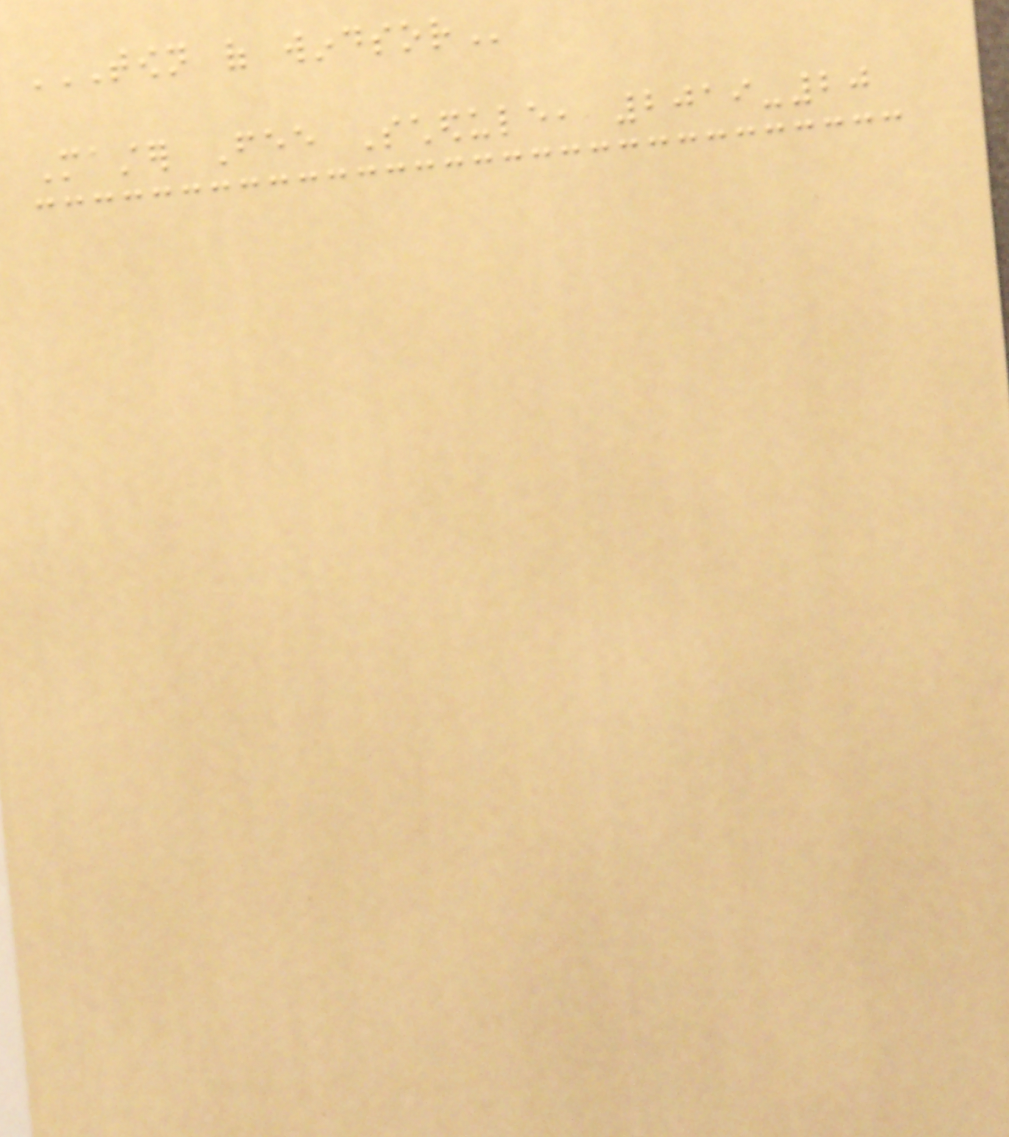TOWN OF WINDSOR
Master Fee Schedule, 2019-20
